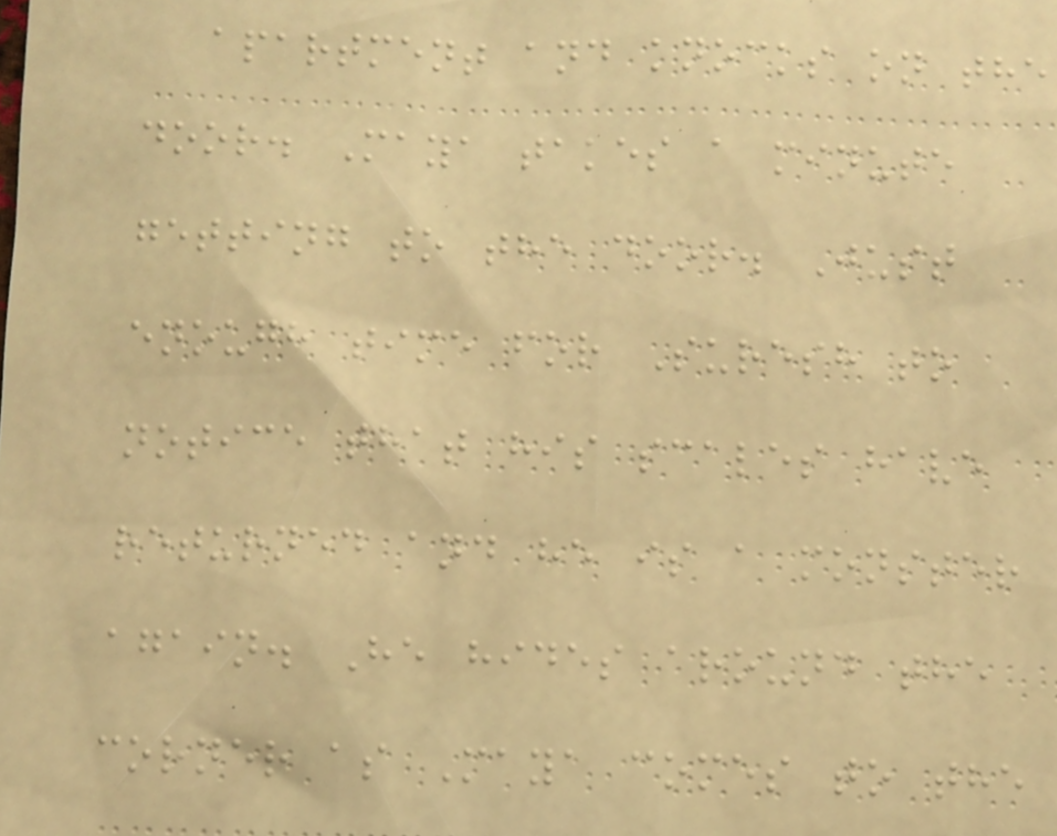apartment and knocks on the
door. Maya takes a minute
getting to the door. Just
enough time for Suresh to
notice that his scales have
returned and he is a monster
again. He hides around the
corner as Maya comes to the
